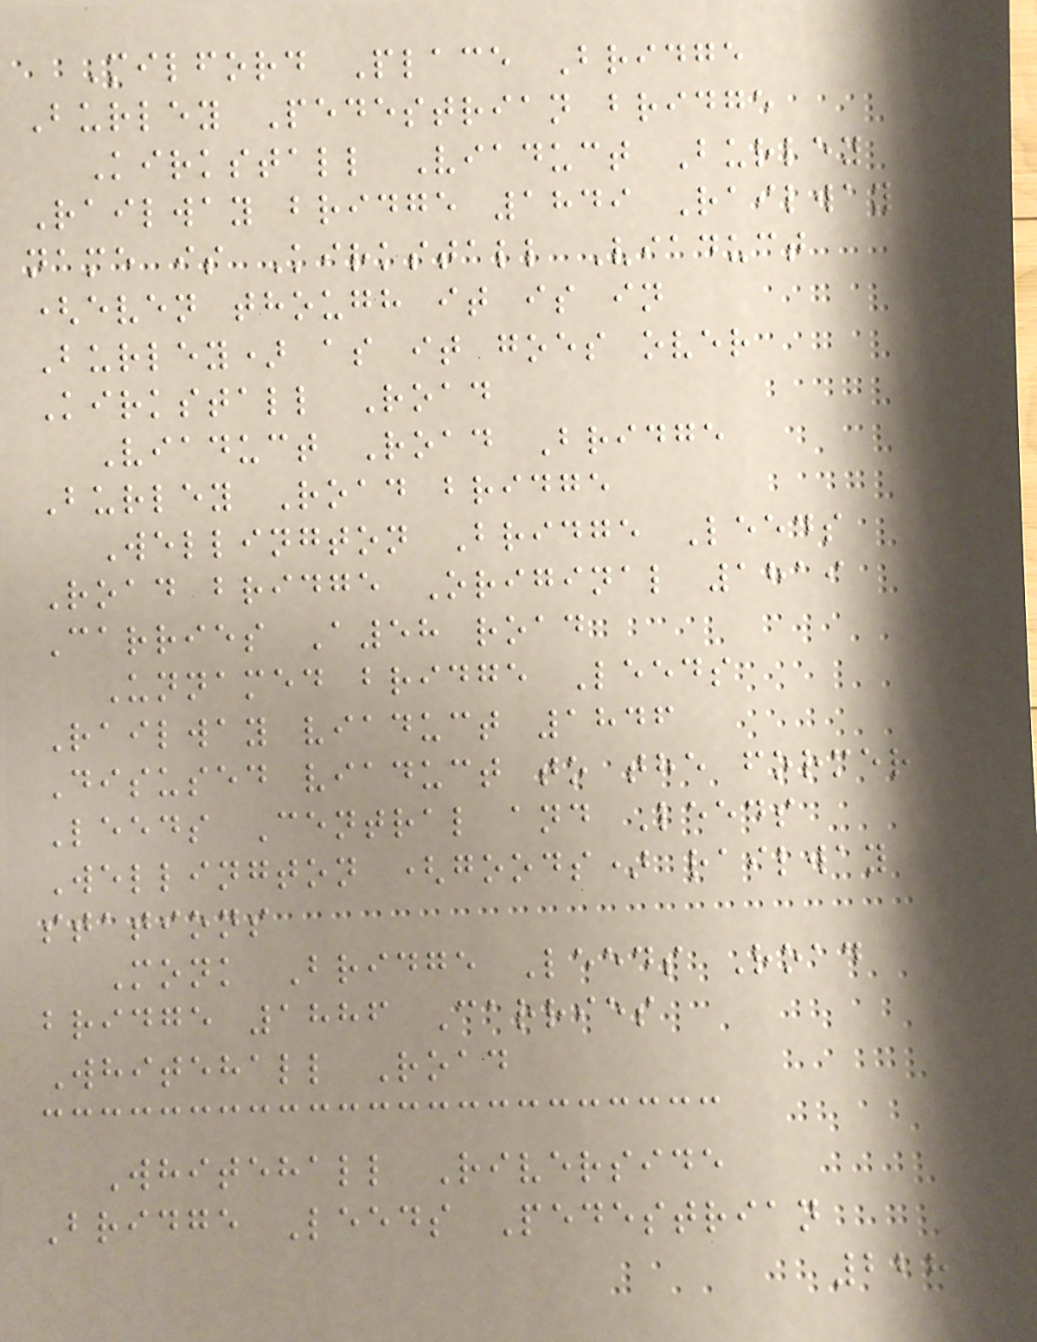Milford Place Bridge
Burley Pedestrian bridge
Kirkstall Viaduct Burley
Railway bridge 1849 Railway
name is Kirkstall Viaduct
(even though it is in
Burley) as it goes over
Kirkstall Road
Viaduct Road Bridge
Burley Road bridge
Wellington Bridge Leeds
Road bridge Original 1819
Carries A58 road
Unnamed bridge Leeds
Railway viaduct 1846
Disused viaduct to the former
Leeds Central and Leeds
Wellington (goods) railway
stations
Monk Bridge Leeds Road
bridge 1886 Carries
Whitehall Road
Whitehall Riverside
Bridge Leeds Pedestrian
228
